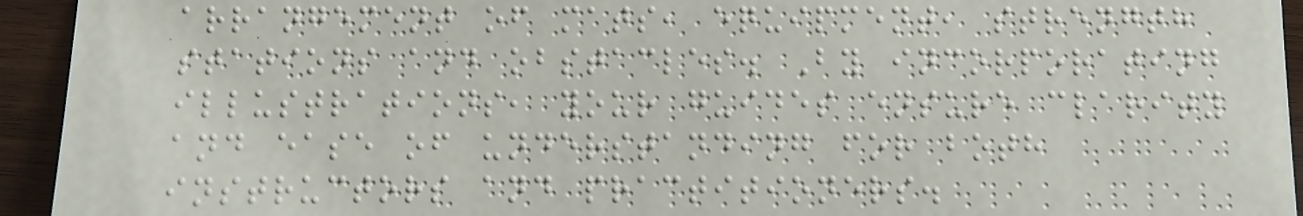arrangement of mats, equipment, strength
stations and obstacles. By incorporating
illustrations, your guides ensure clarity
and ease of understanding for both
instructors and practitioners.
